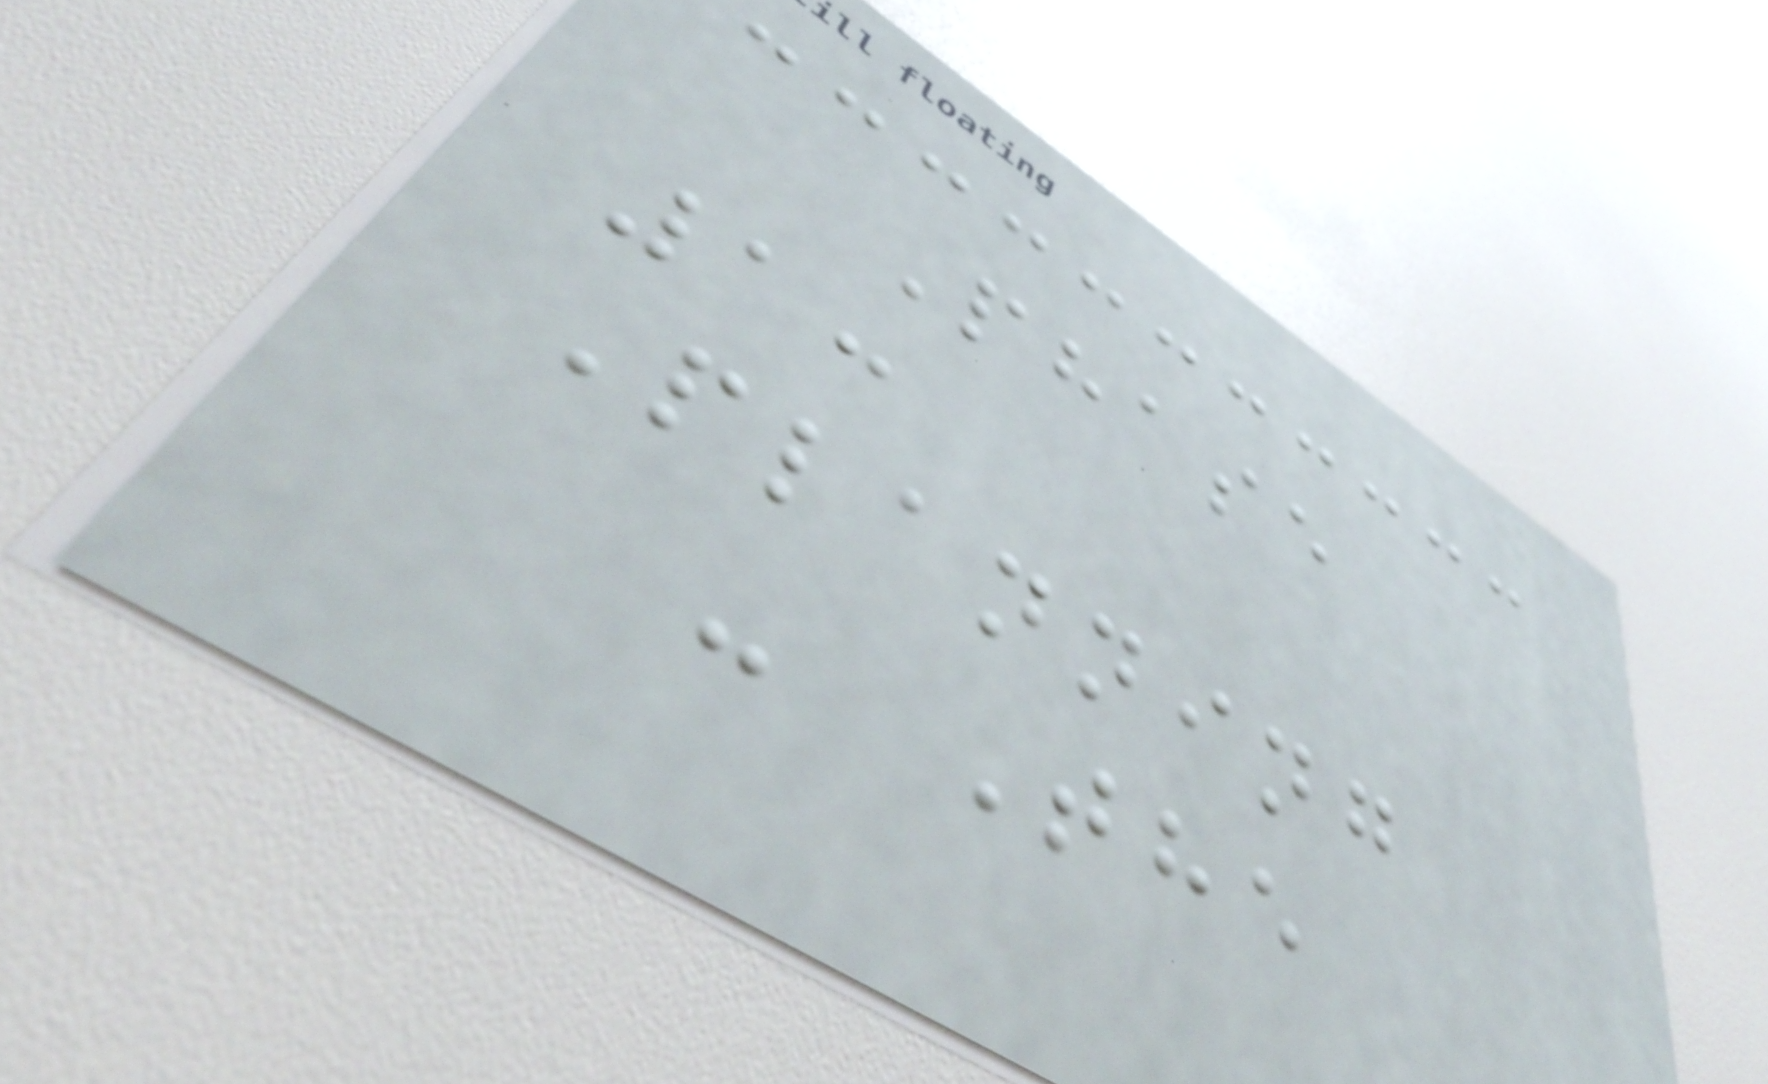Phase
1:
Planning
- The
